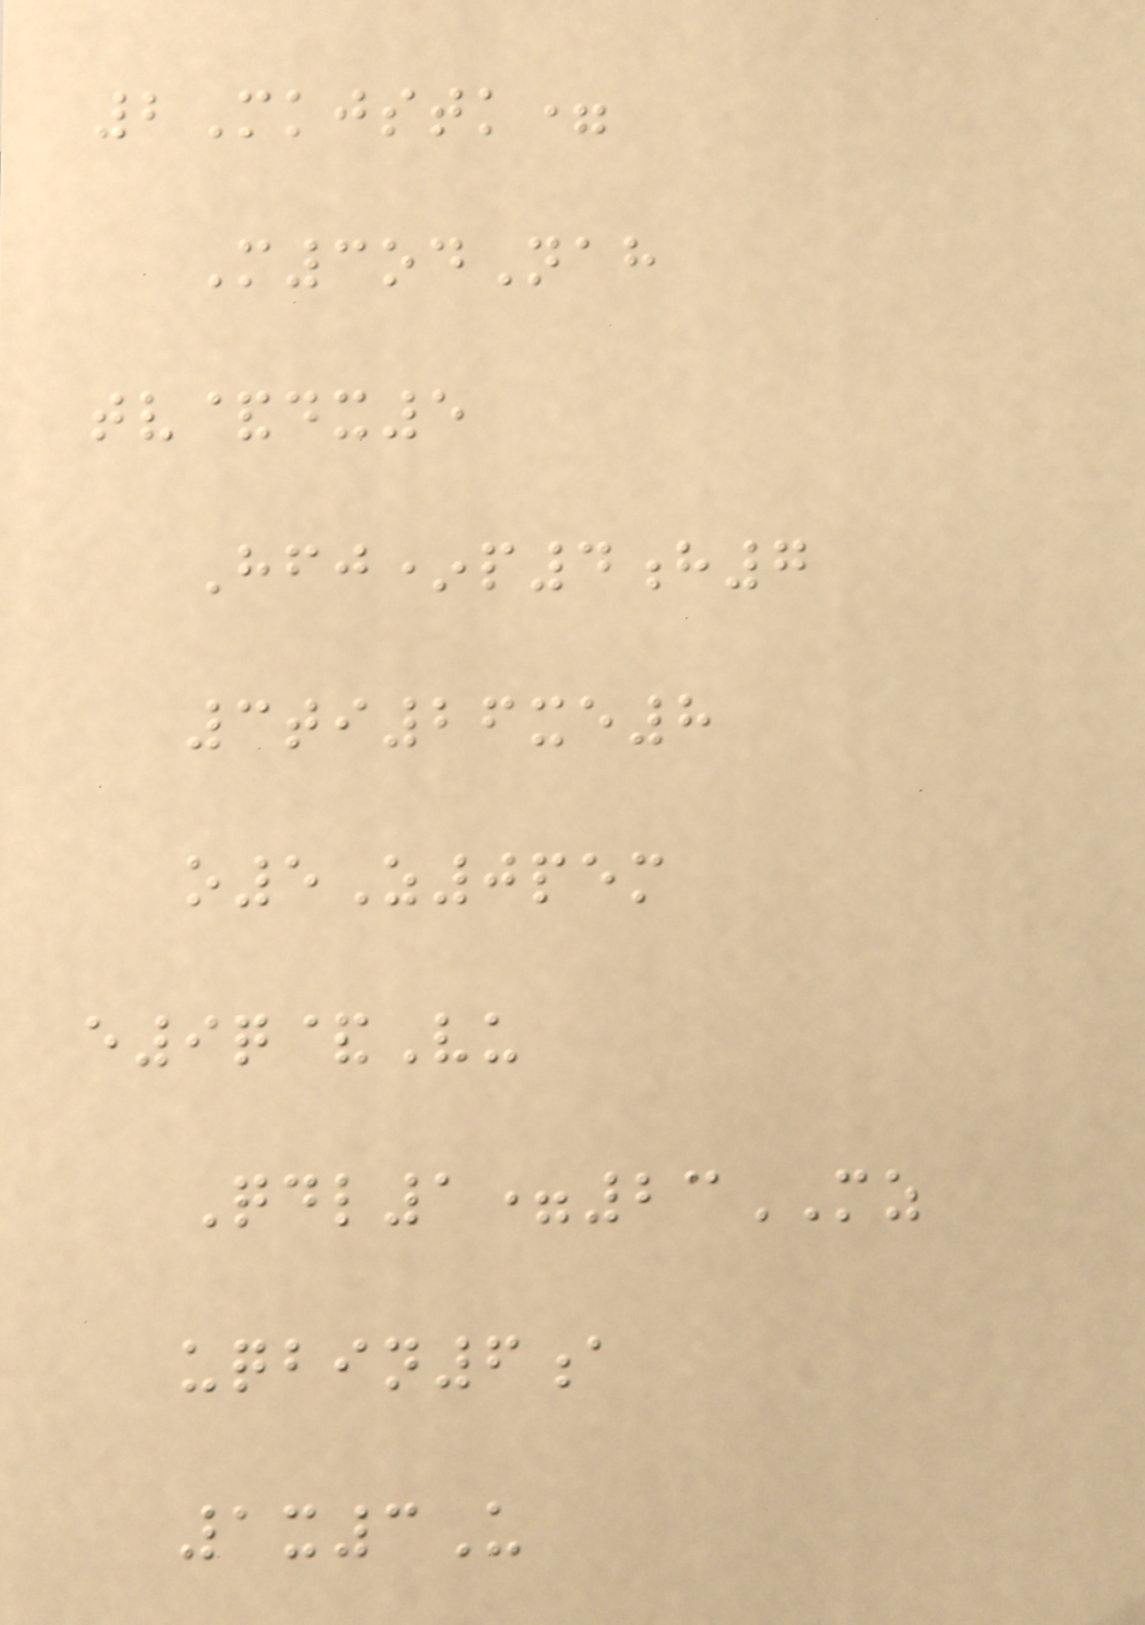2Mkjstk=
M3odNah
tv&dx5
Hfj*p4h7
3ti26xe8
o5Z0pem
e9q&Vu
Qdl1=23MZ
uqbin6a
1x3U
